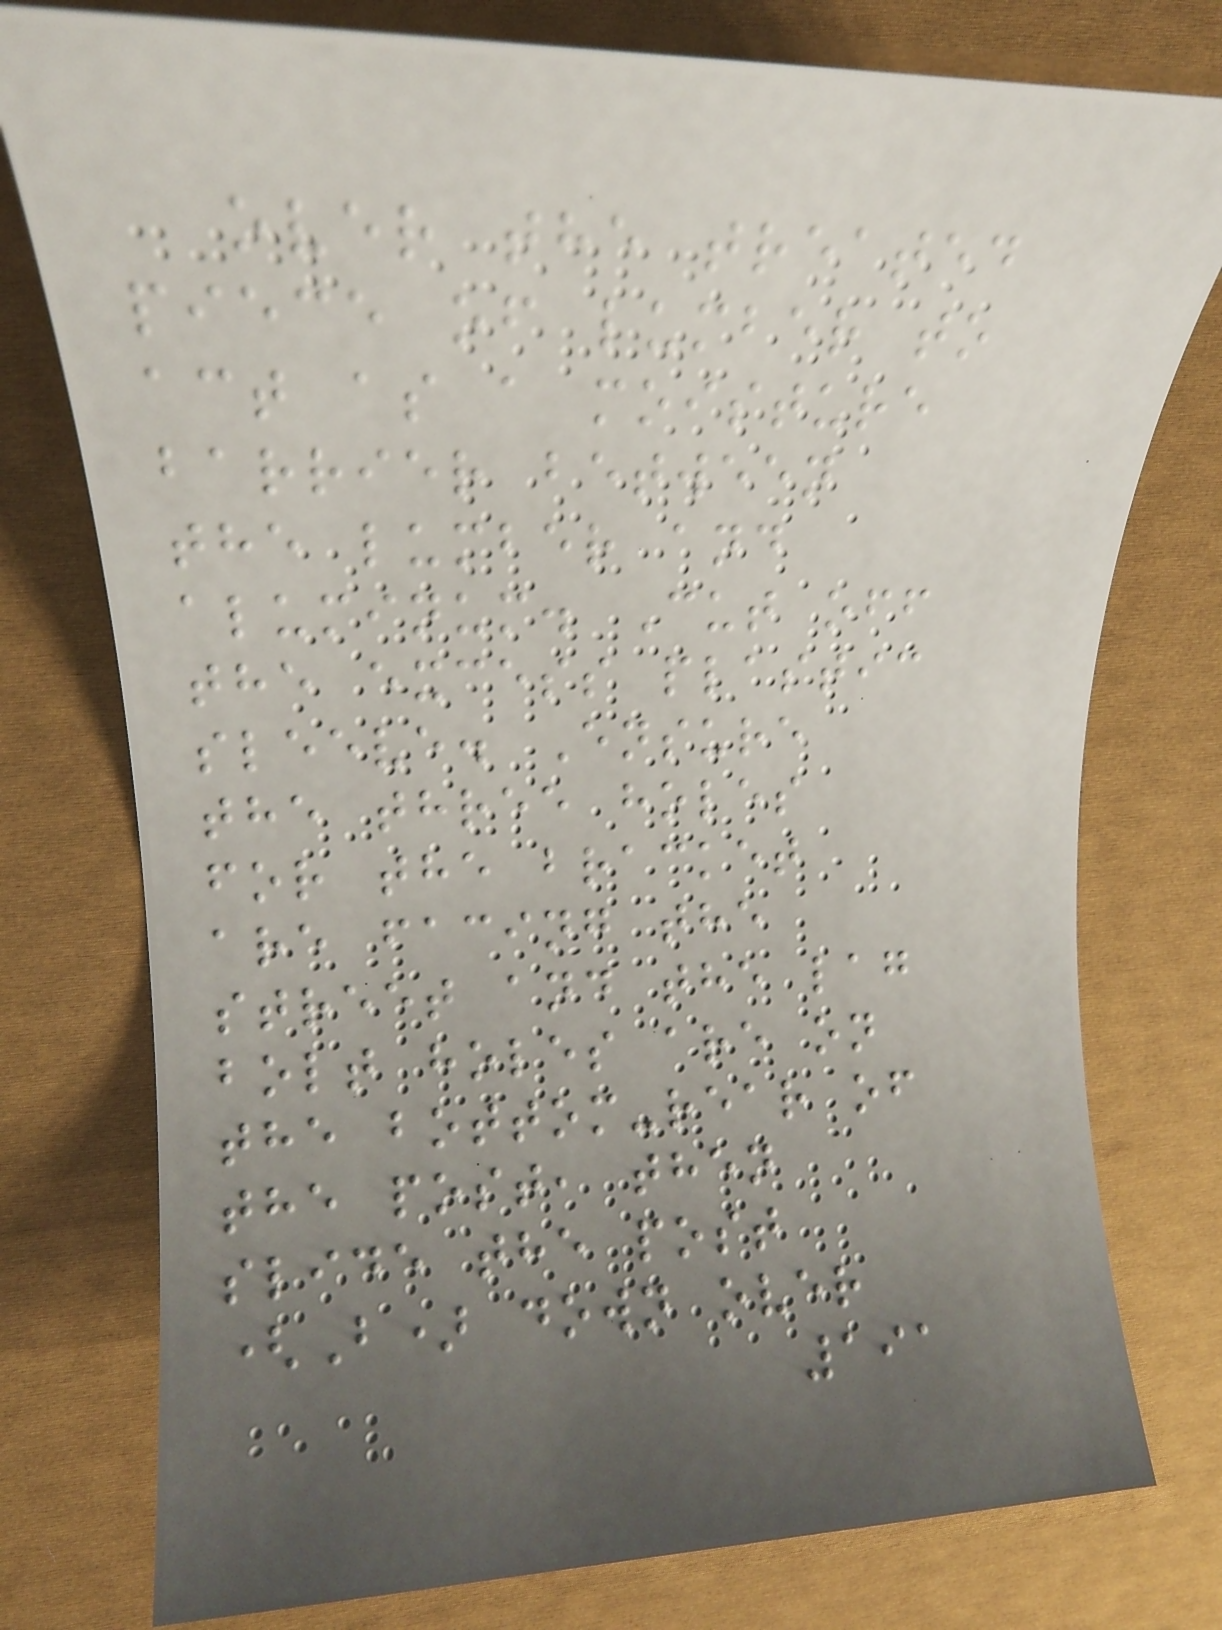over the treated
piece of lumber to
act as a moisture
barrier between
the lumber and
aluminum. Cut off
the excess plastic
sleeve. Ensure
the three holes
for the bracket
are facing the
street and the lag
bolt holes are on
the bottom-rear of
the post, then
slide the post
(B) down over
191
